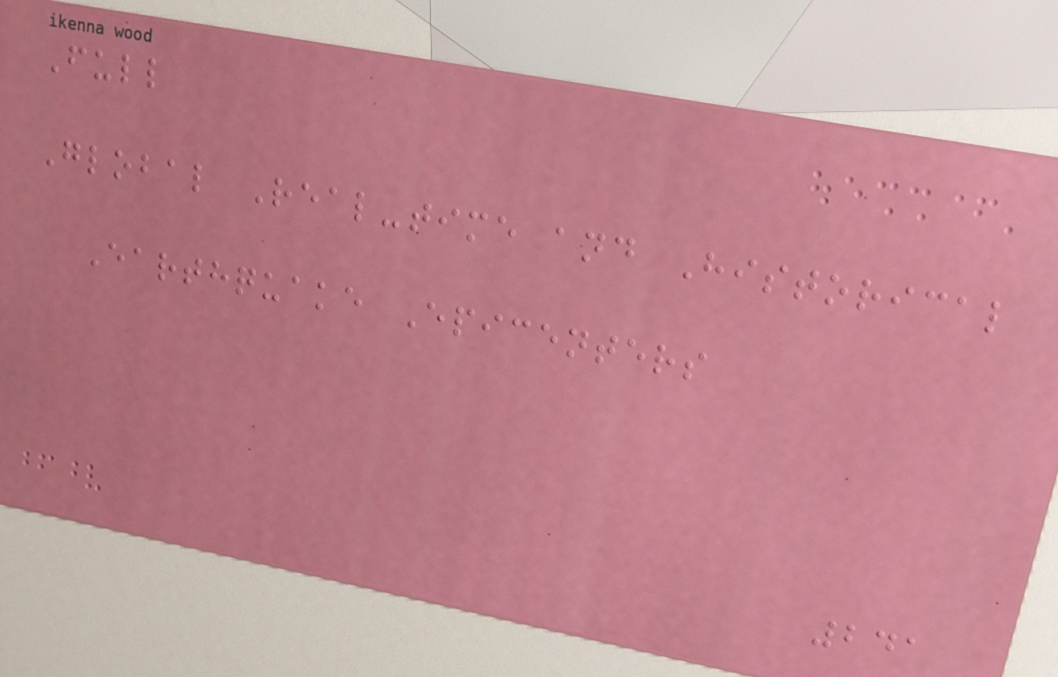Full
Global Real-time and Historical
Earthquake Epicenters
241
